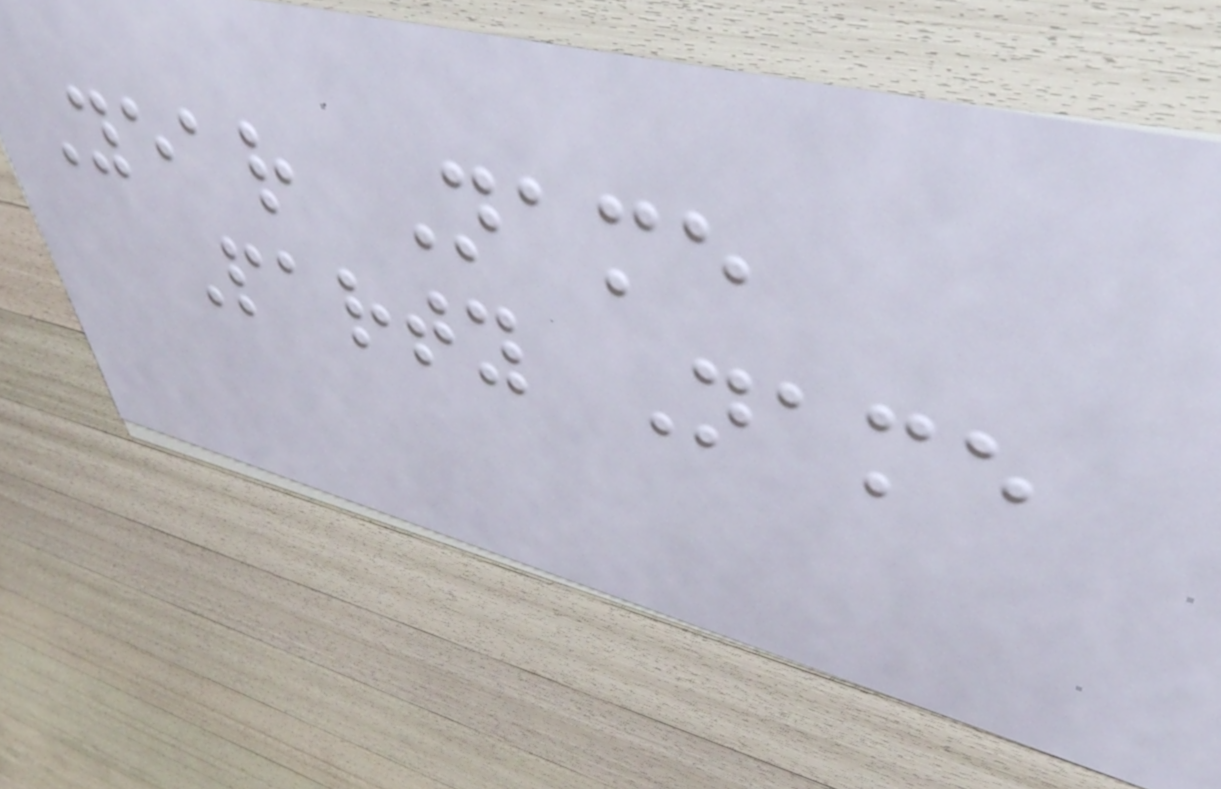Year Name
Party Name
